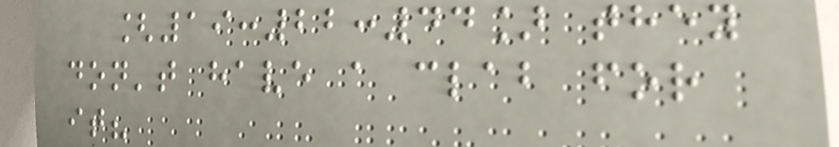[19:22:44] they
don't have a clab for
it?
